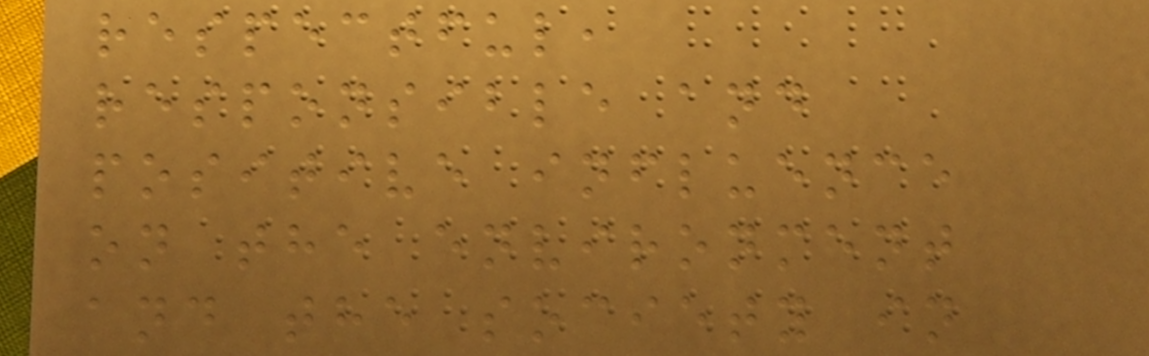respectful,
responsible and
positive influence
on the environment
and the society in
